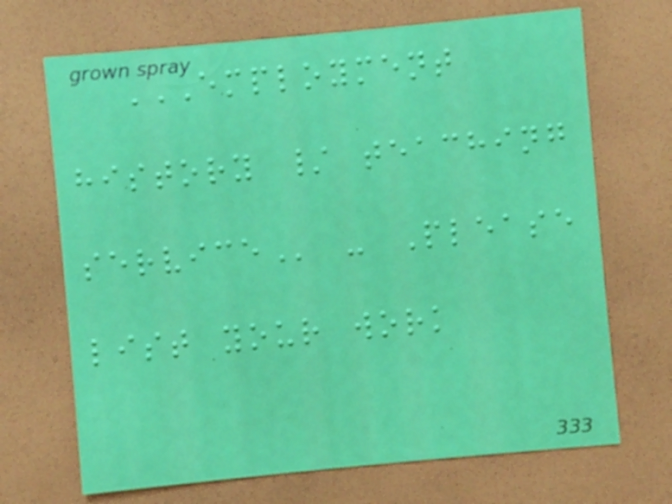EMPLOYMENT
HISTORY / TEACHING
SERVICE - Please
list your work
